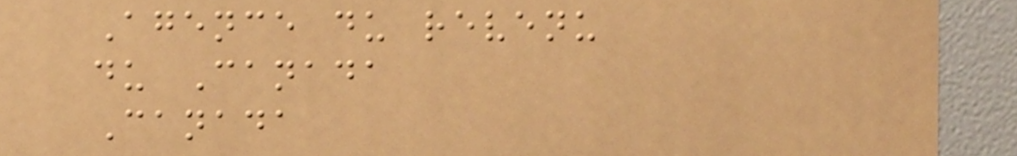Agence du revenu
du Canada
Canada
